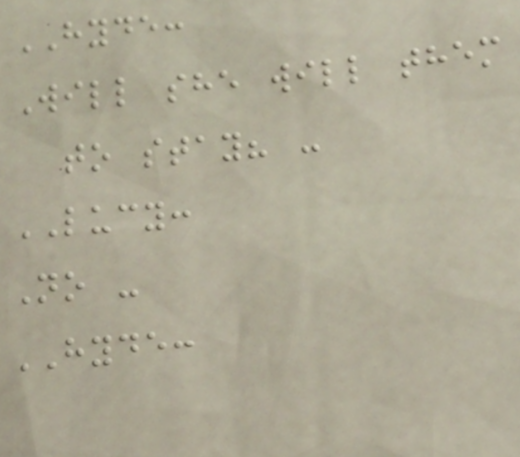HYDE:
Will she will them
to stay? -
LUCY:
No -
HYDE:
